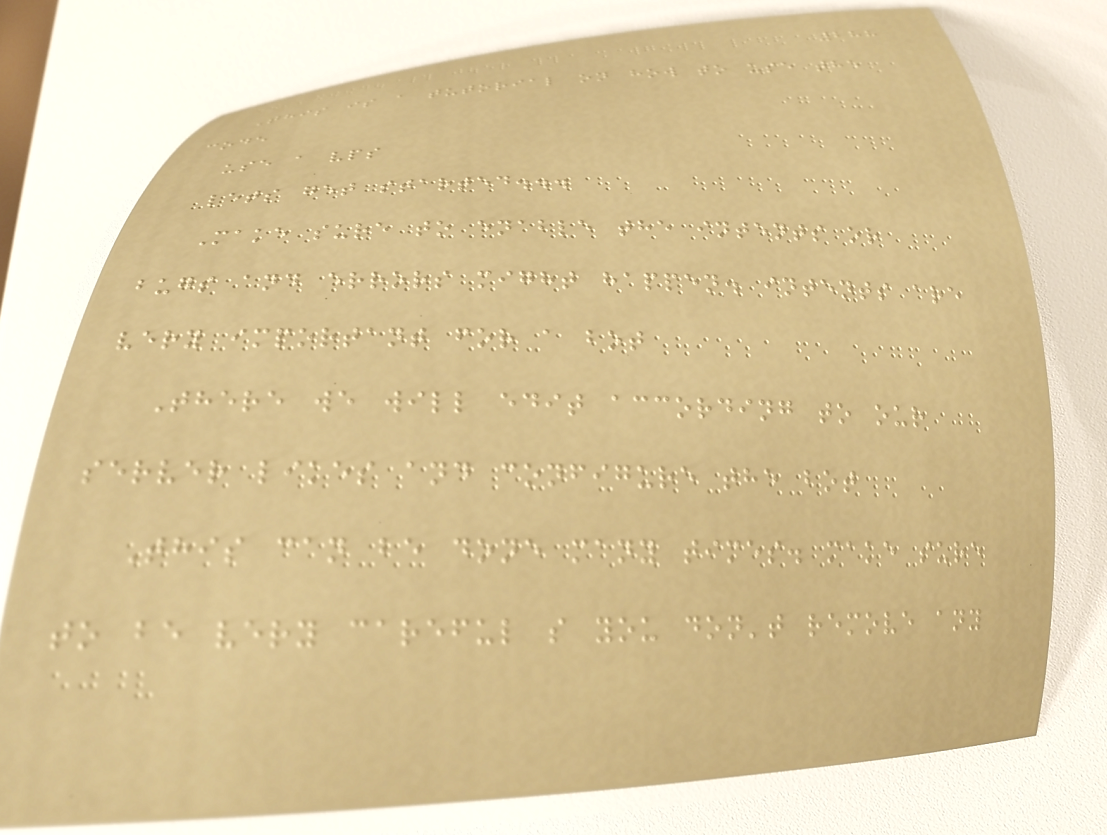288
This is a tutorial on how to use the
code
use a vps
lets get started...
Make sure to enable the intents or
bugs and errors might happen. intents are
very important for a bot
There we will edit according to our
server likes and configure the bot
This can be done many times. make sure
to be very careful s you don't remove any
